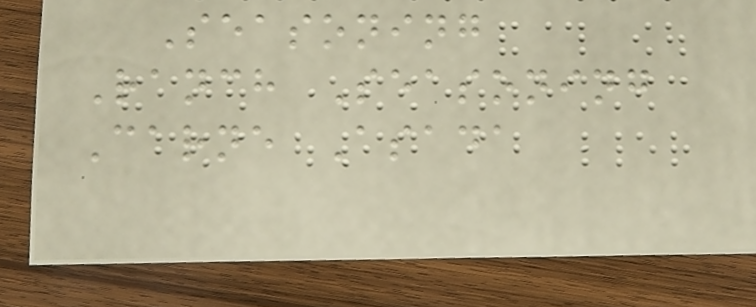Seasoning
Ranch Seasoning
Carne Asada
